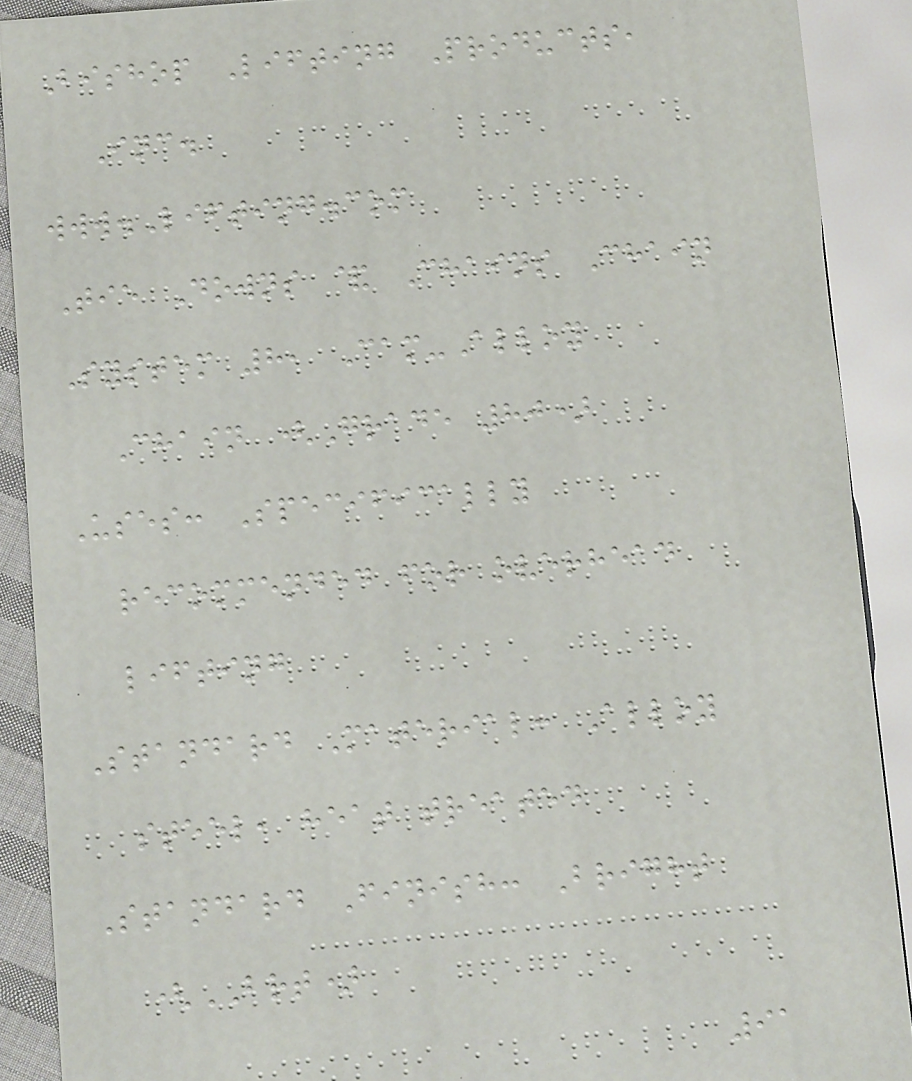Bishop Lifting Products,
Inc.
www.Lifting.com
Tie Downs & Chains Chain
System 8, Cam-Alloy
Chain (Grade 80)
Uses: Specifically
recommended for overhead
lifting
Standard Material: Alloy
steel, heat treated
Standard Finish: Bright
(BRT)
91
